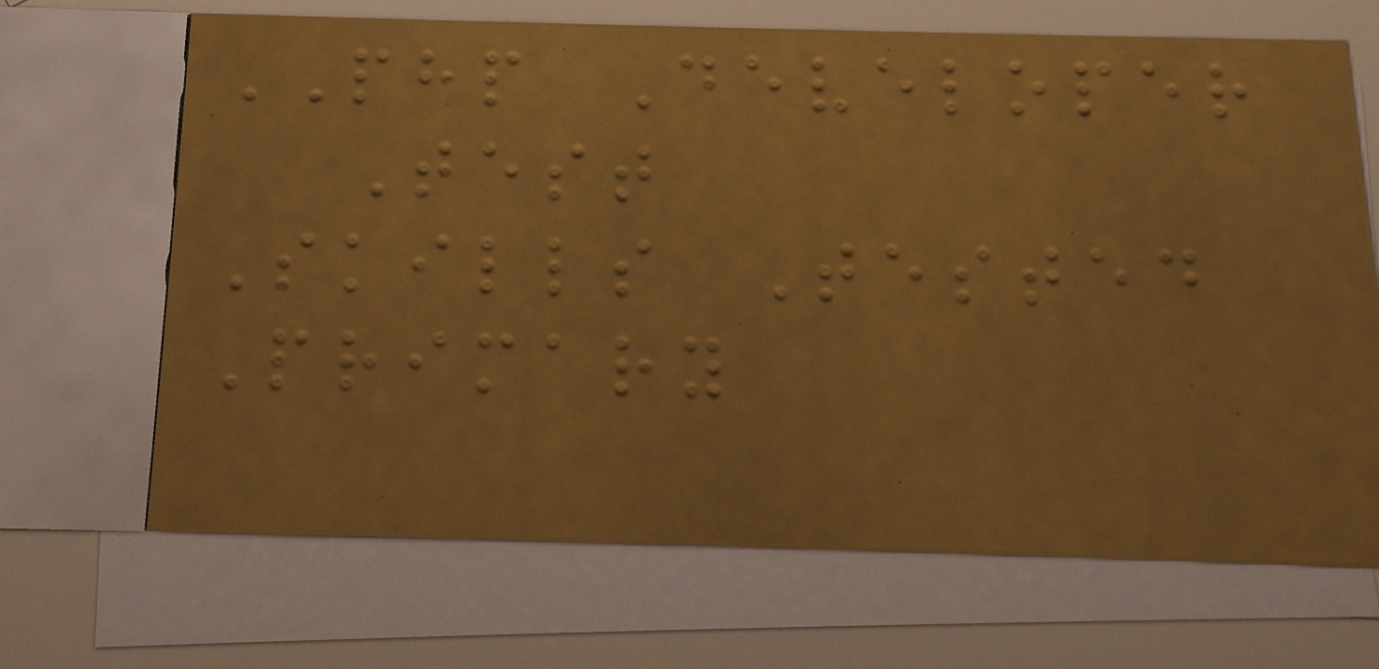PHP Developer
Test
Skills Tested
Primary
